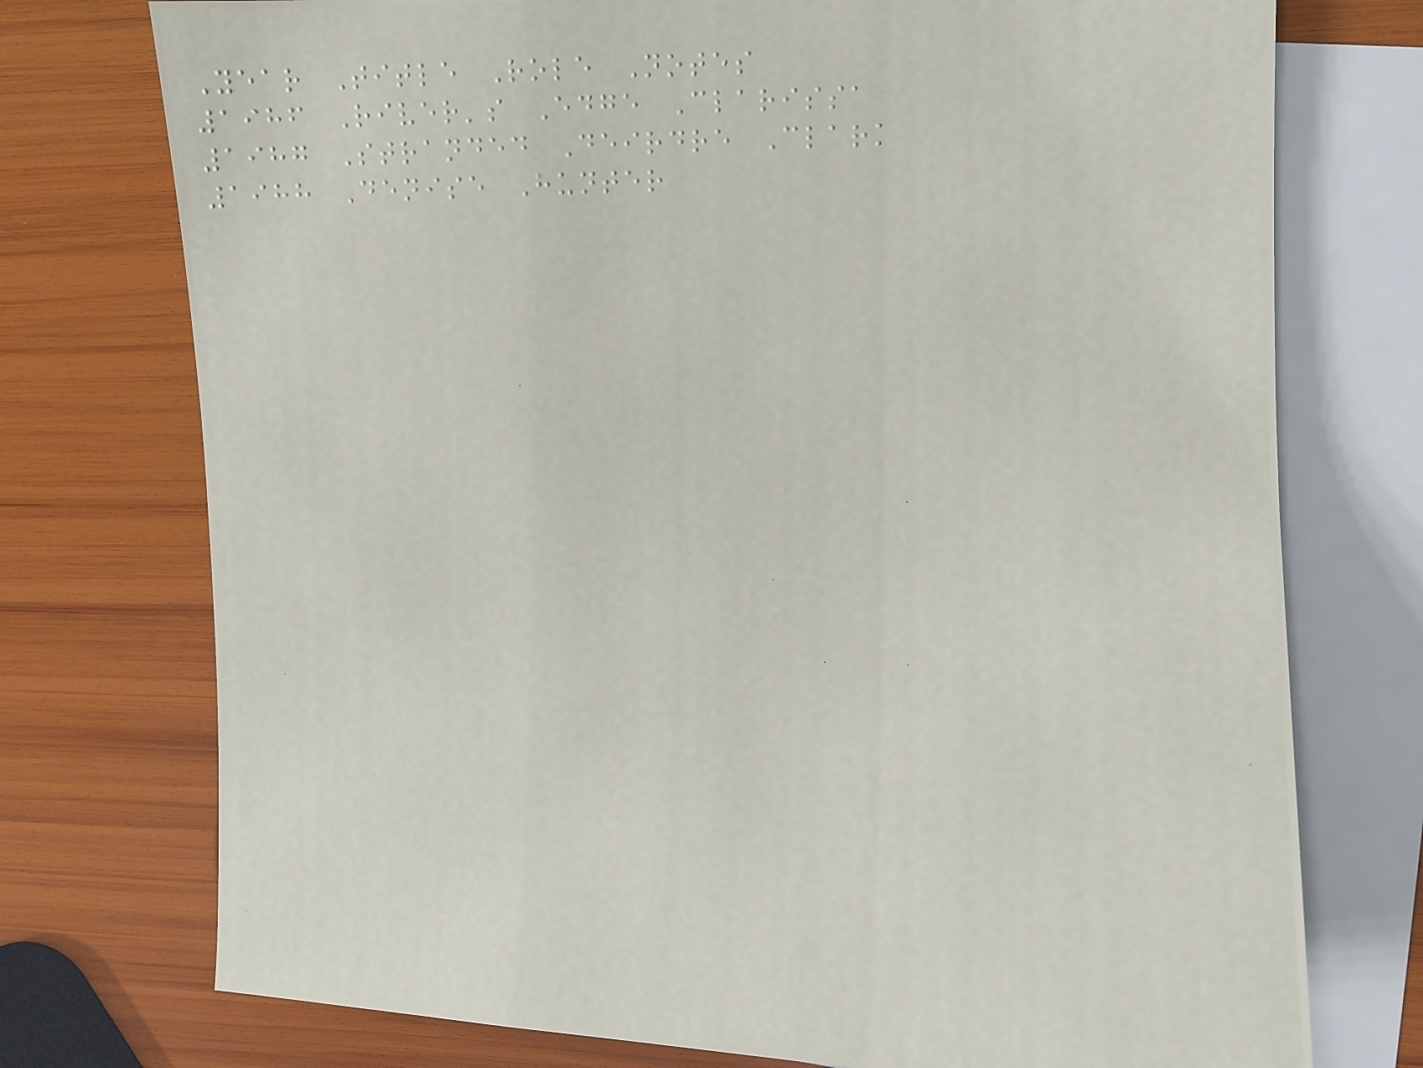Year Title Role Notes
1986 River's Edge Clarissa
1987 Stranded Deirdre Clark
1988 Denise Hunter
